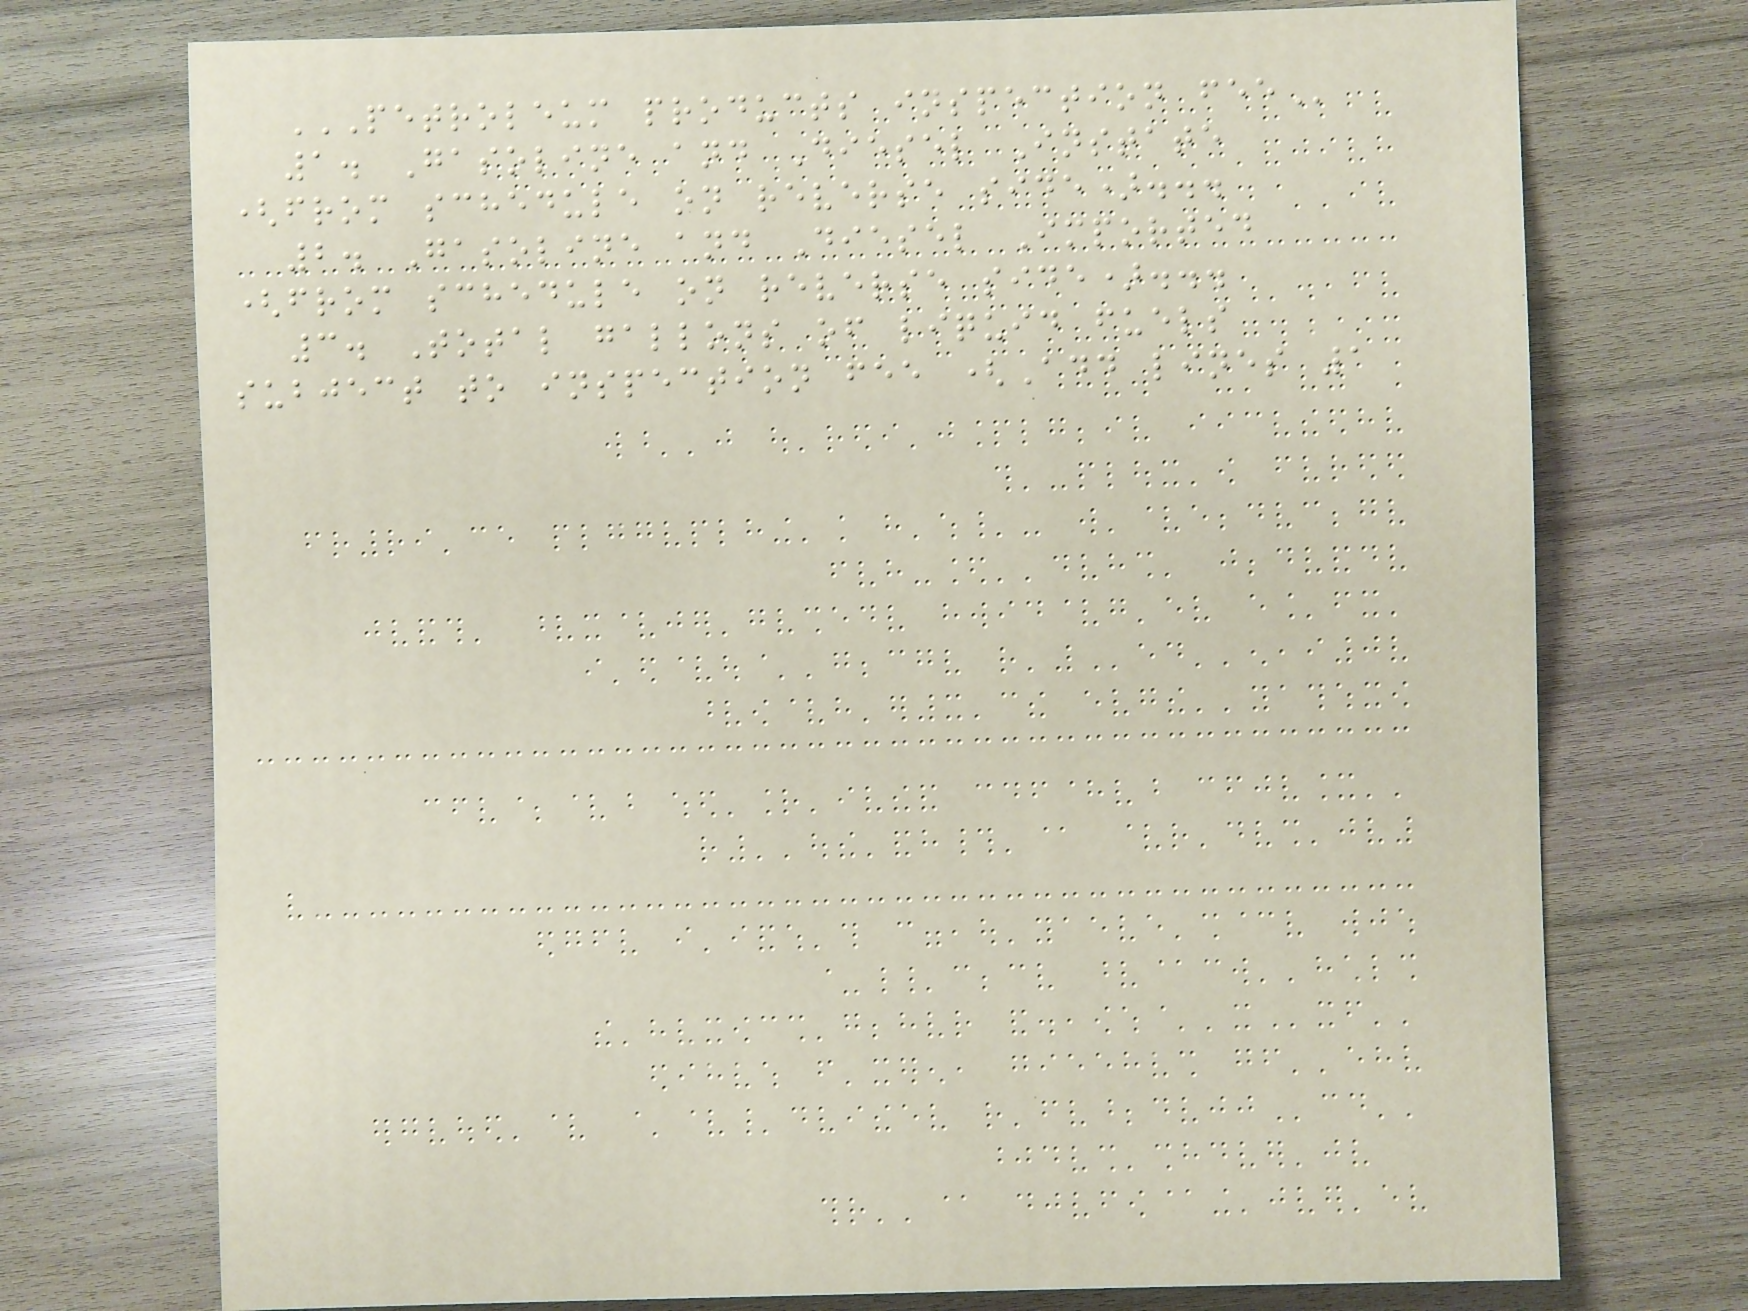PETROLEUM PRODUCTS INSPECTION FEE
1. Gasoline and Diesel Instate
(from schedule on reverse side)...
2. Gasoline and Diesel Imported
(from schedule on reverse side)...
3. Total gallons of liquid fuels
subject to inspection fee (Add lines 1
